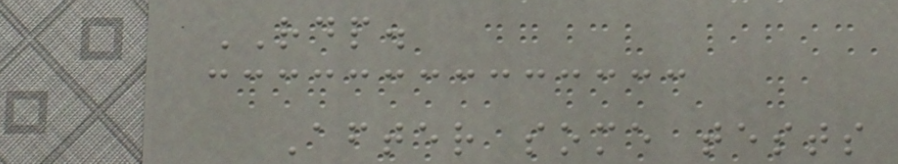RDP.
After some tests
